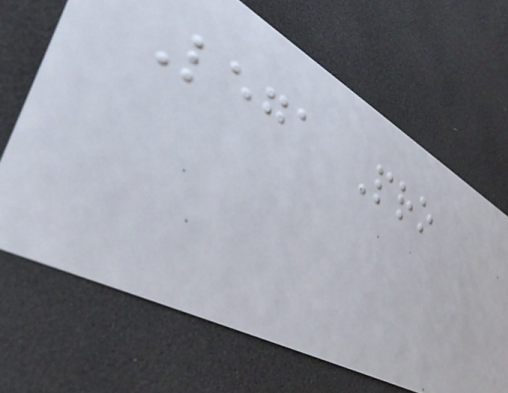Lega Pro
